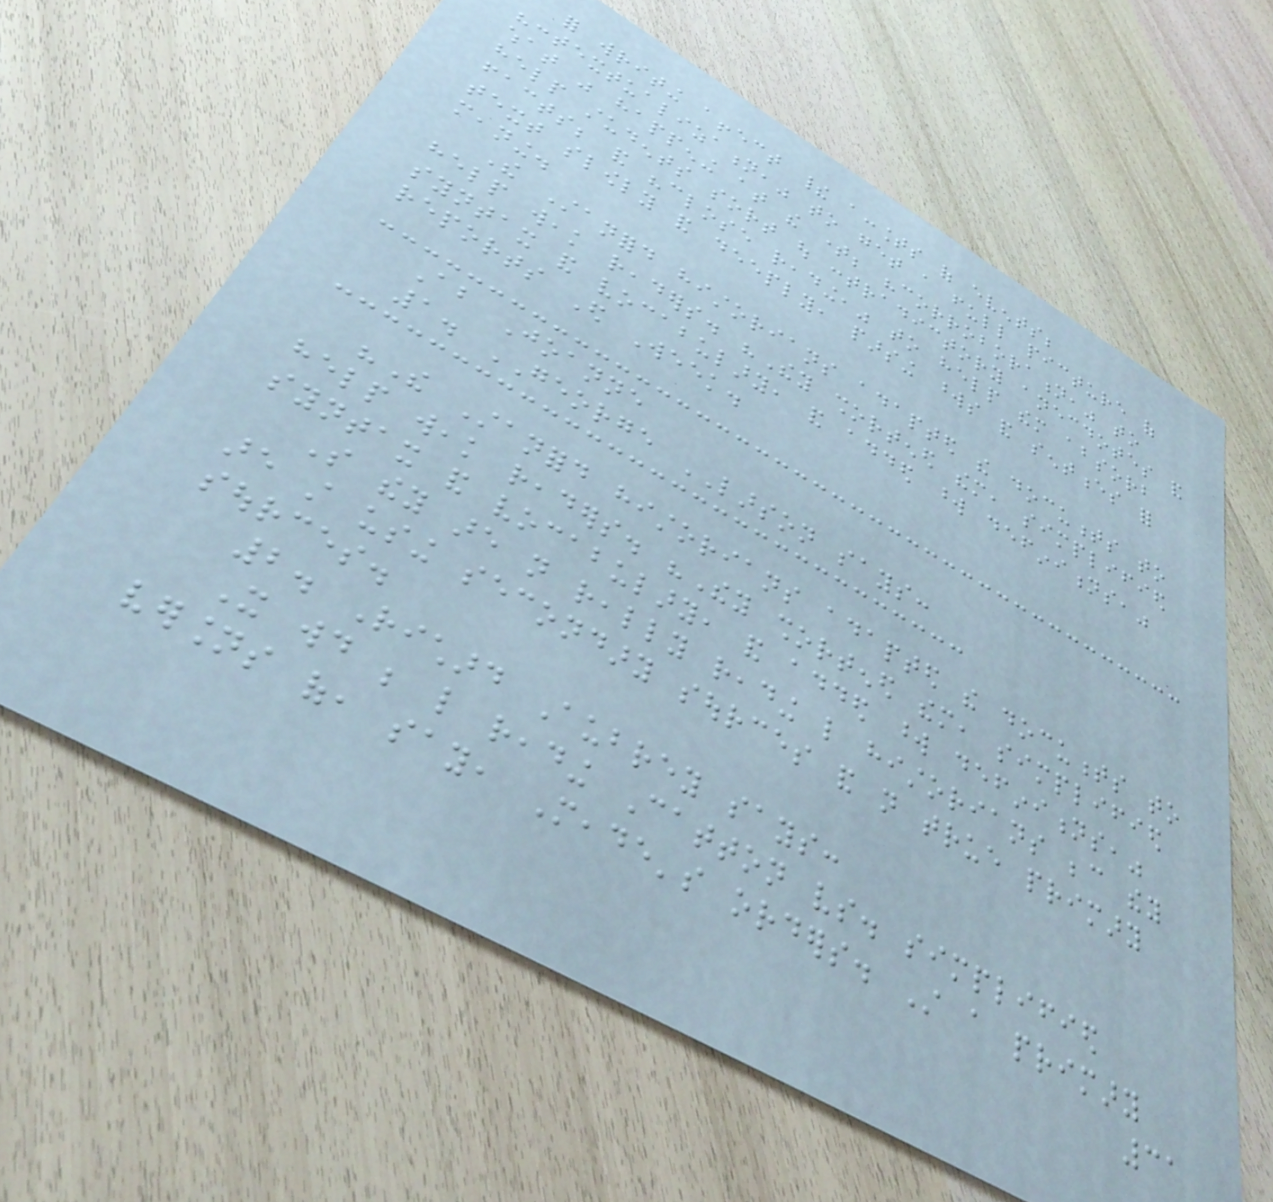for writing affect their accounts of events;
"contextualization," to get a full picture of
what was happening at the time; "corroboration," to
help students sort out contradictory anecdotes and
facts; and "close reading," to help them absorb
text slowly and deeply, parsing words and sentences for
meaning.
The Stanford historians adapted the documents to
help weak readers. "They shortened them, simplified
syntax and vocabulary, and added word definitions,"
reports Ed Week.
About Joanne
1. GEORGE LARSON says:
"The Stanford historians adapted the documents to
help weak readers. "They shortened them, simplified
syntax and vocabulary, and added word definitions,"
So they are not really reading like historians because they
are still using secondary sources and not true primary
sources.
2. Richard Aubrey says:
It would be like reading Catton vs. simplified
versions of, say, Meade's orders. Still a primary
31
